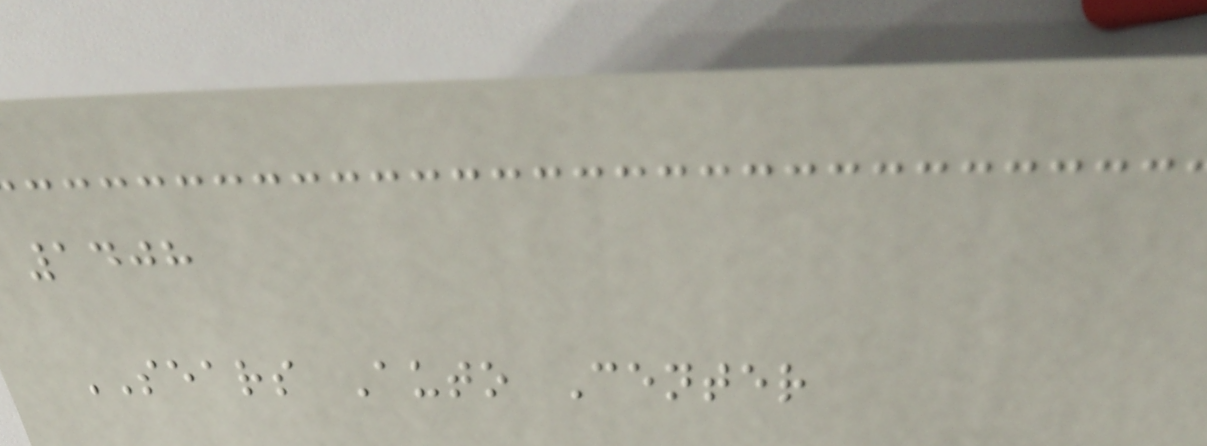1408
SEARS Auto Center
